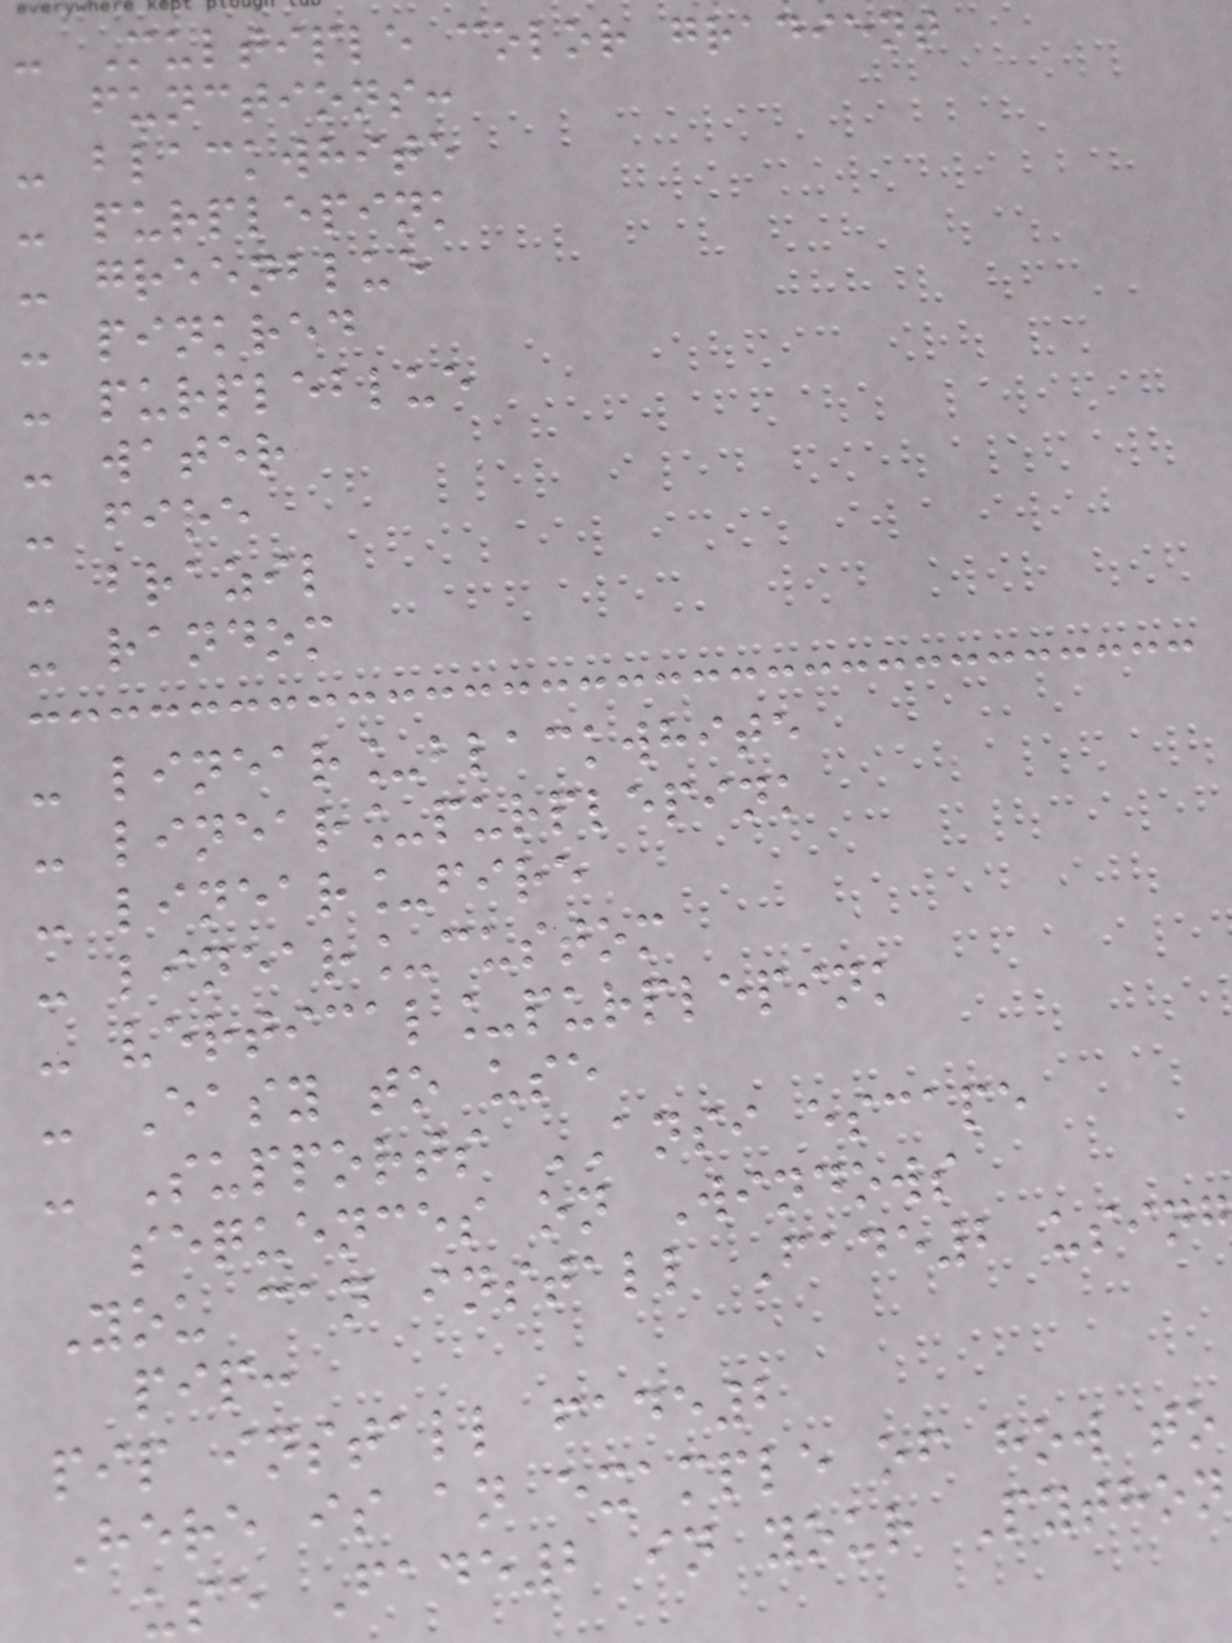- Multiple color gradient
functions:
- blackwhite
- purplepink
- greenblue
- pinkred
- purpleblue
- water
- fire
- brazil
- random
- linear_blackwhite
- linear_purplepink
- linear_fire
- linear_custom
- vertical_purplepink
- Easy to use
- Supports ANSI escape
sequences on Windows
You can install Fade2 using
pip:
pip install fade2
Here is an example of how to
use Fade2 in your Python
